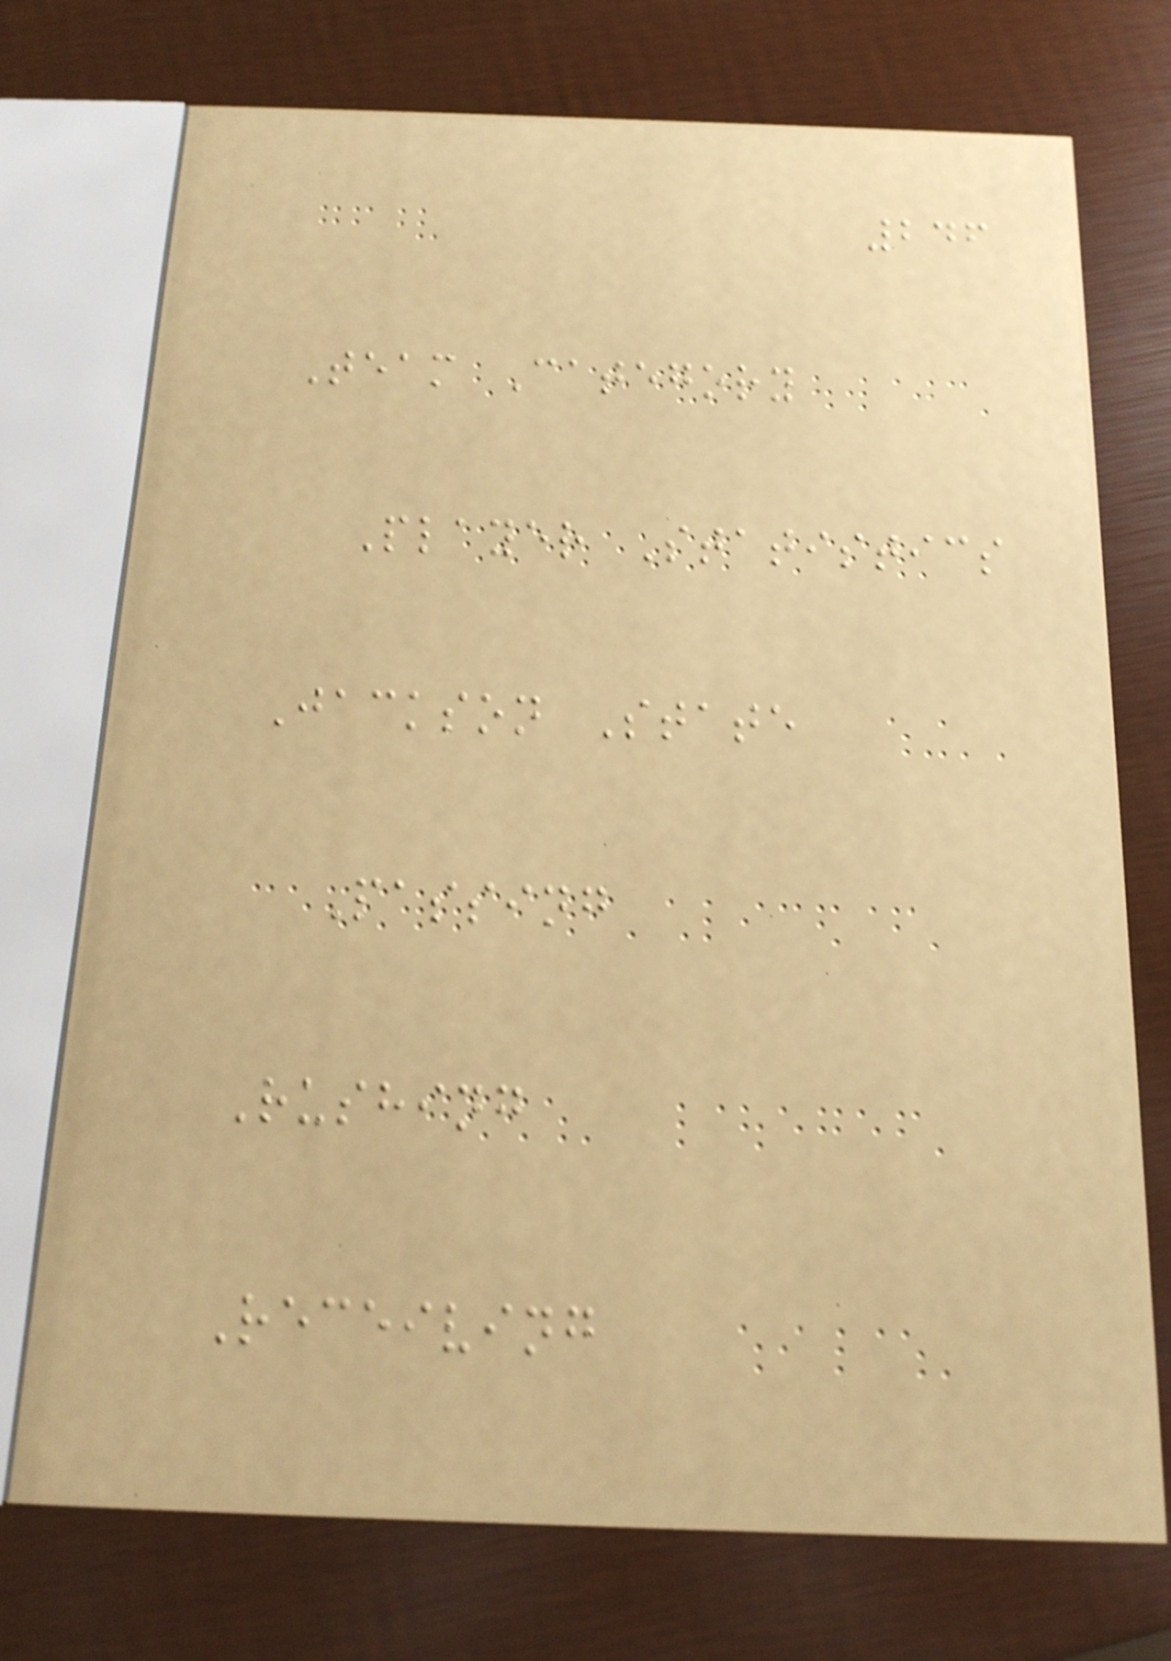246
Team Category
Player Statistics
Jackson State
Passing
Rushing
Receiving
